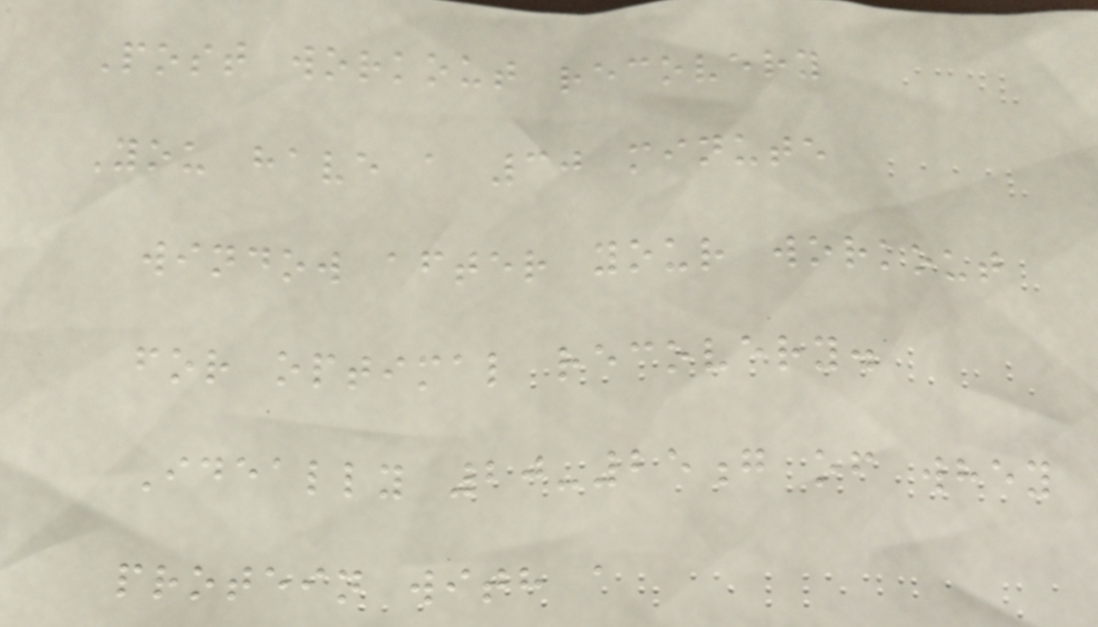Post workout recovery
You have a 30 minute
window after your workout
for optimal recovery.
Ideally 20-25g of whey
protein with a
